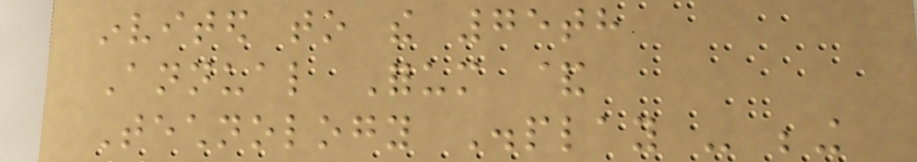invited to the 75th
Annual Forum &
Technology Display - being
